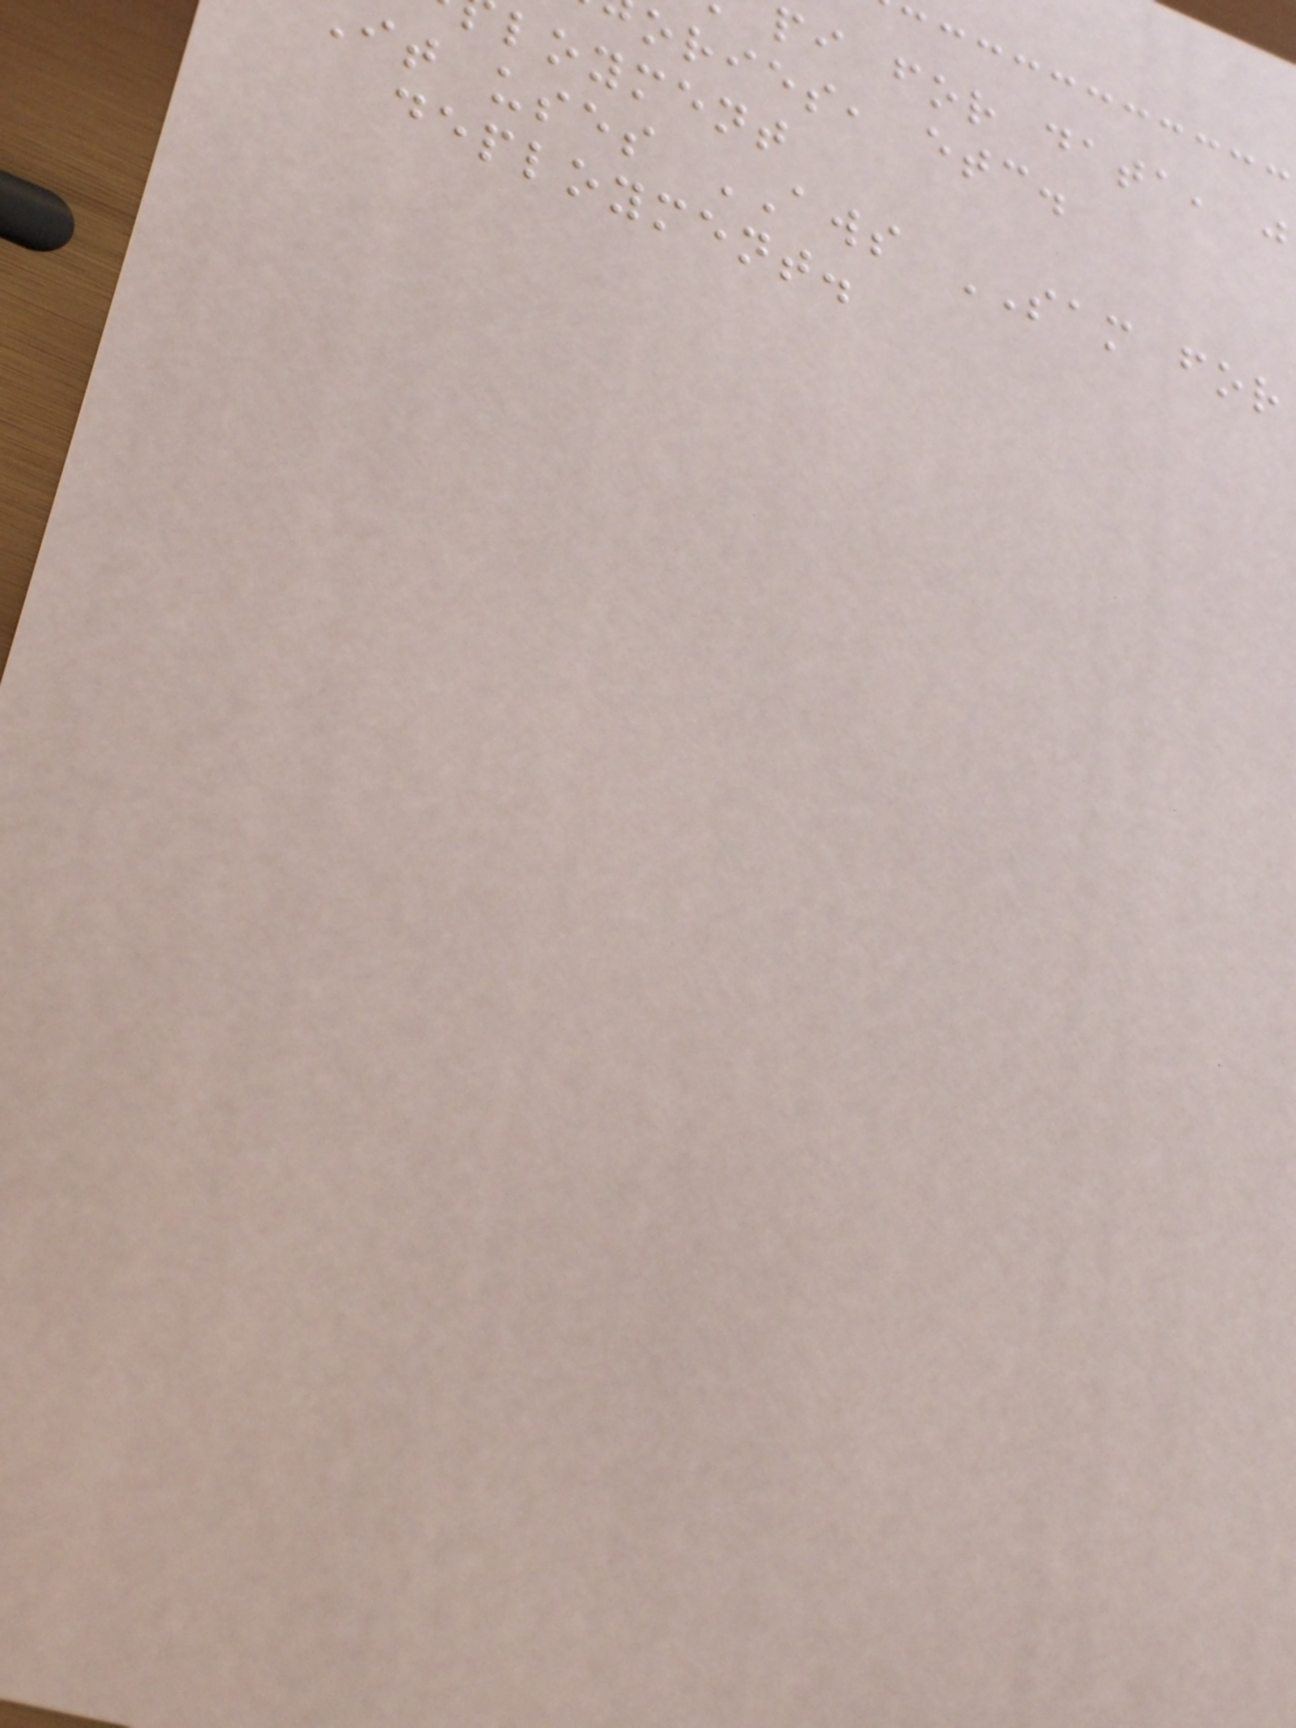pi for data, j
ories, etc.
loyment
it uses AWS SAM for
deployment.
